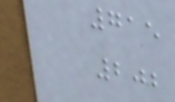715
202
